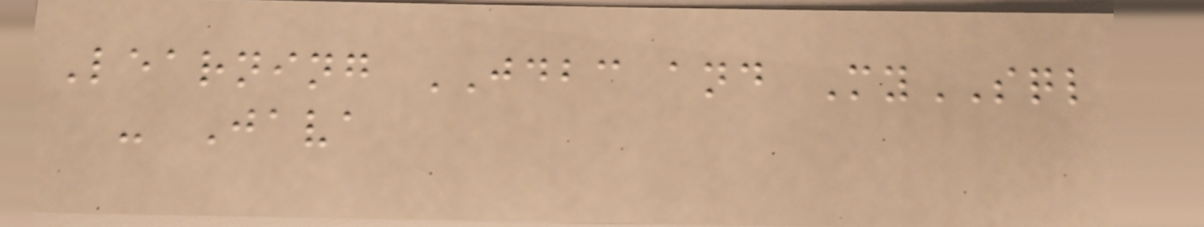Learning JDBC and MySQL
- Java
